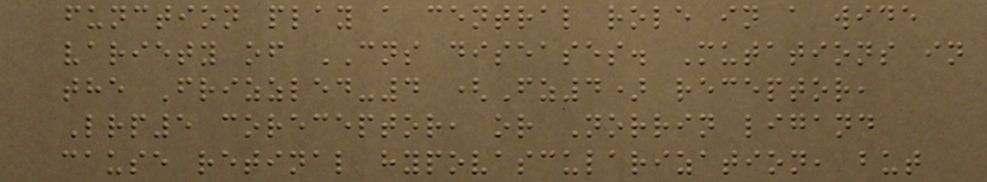function play a central role in a wide
variety of CNS diseases. Mutations in
the Frizzled-4 (Fz4) receptor,
Lrp5 coreceptor, or Norrin ligand
cause retinal hypovascularization, but
